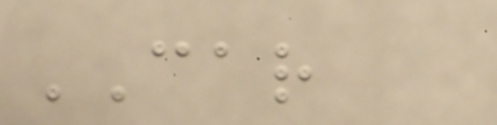CAR
